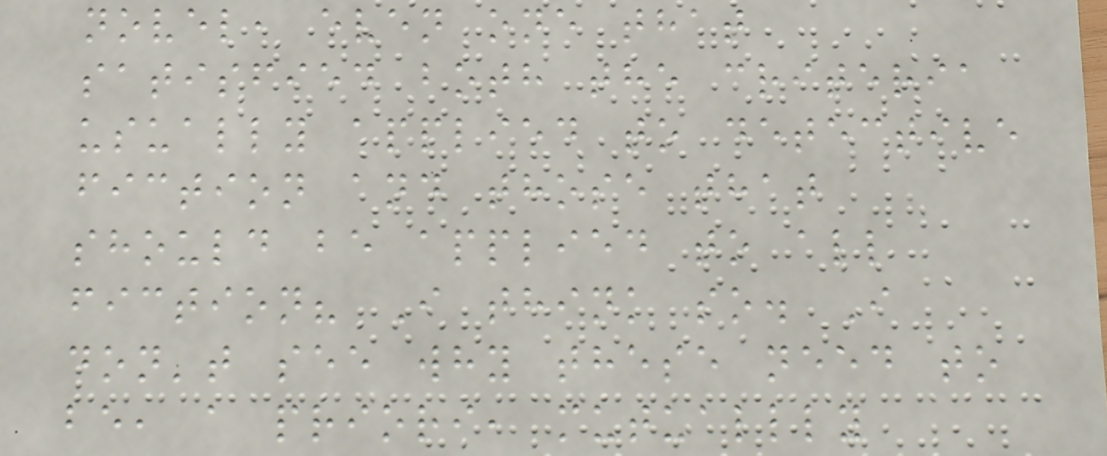novel, even one that
satisfied both the criteria
usually applied to detective
fiction and those that
should be applied to all
fiction? I think so. I
don't see why these need to
be, a priori, mutuallly
